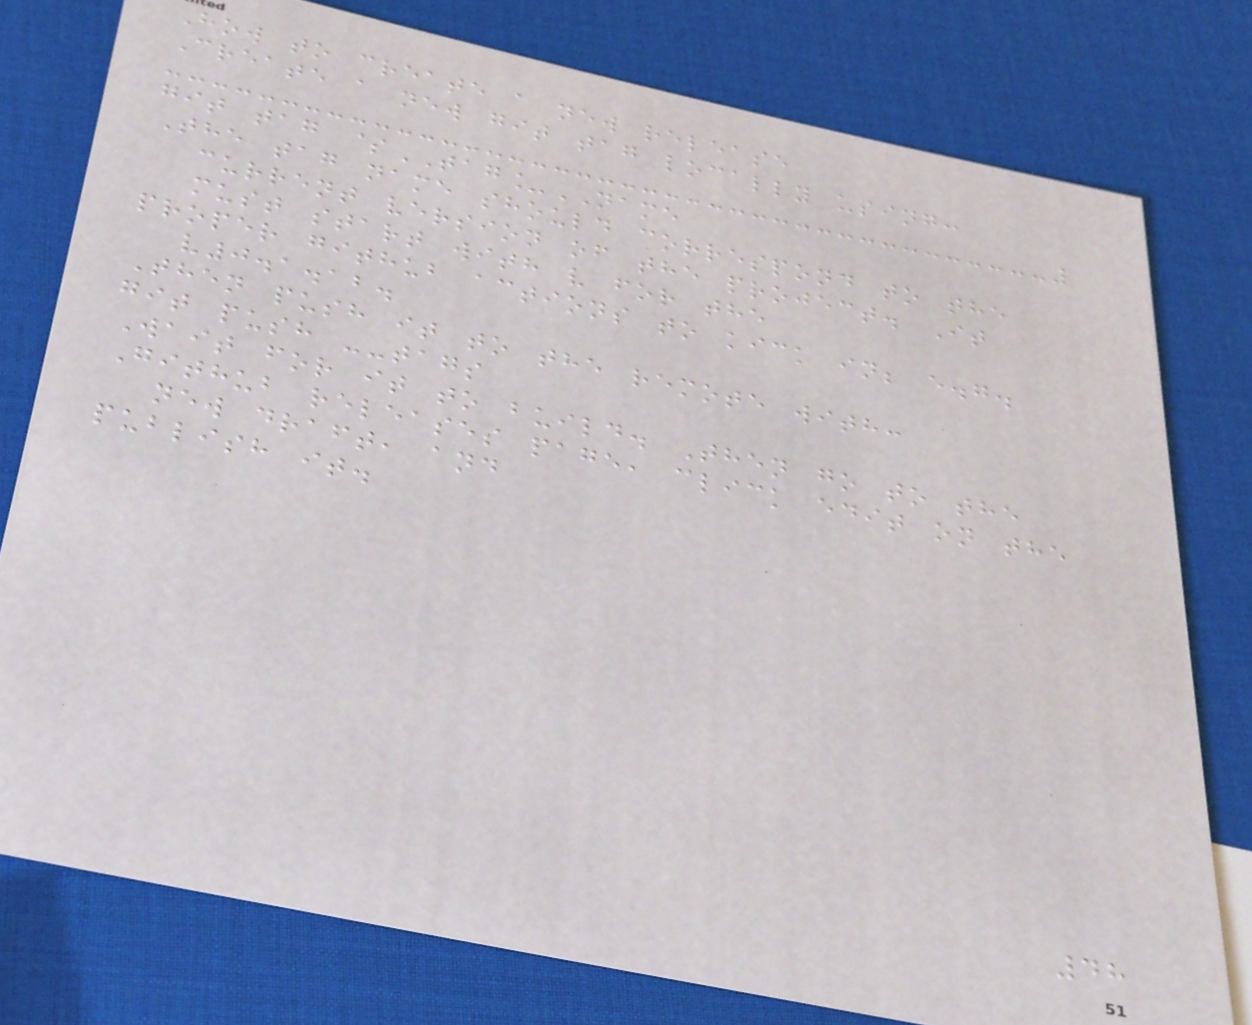How to create a new release
Create a new git tag locally using:
git tag $TAG_NAME
The tag name should correspond to the
current version of the project. It
must start with v for the
proper github actions to kick in; e.g.
v0.1.12.
Then push it to the remote with:
git push --tags
Wait for it to build. Then go to the
Github releases page, click edit on the
new draft, and
publish it.
48
